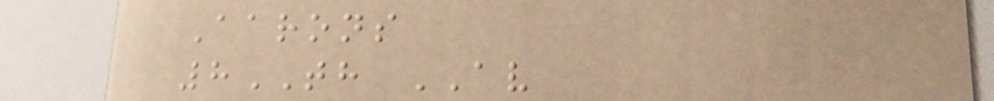Aarons
8TH AV
